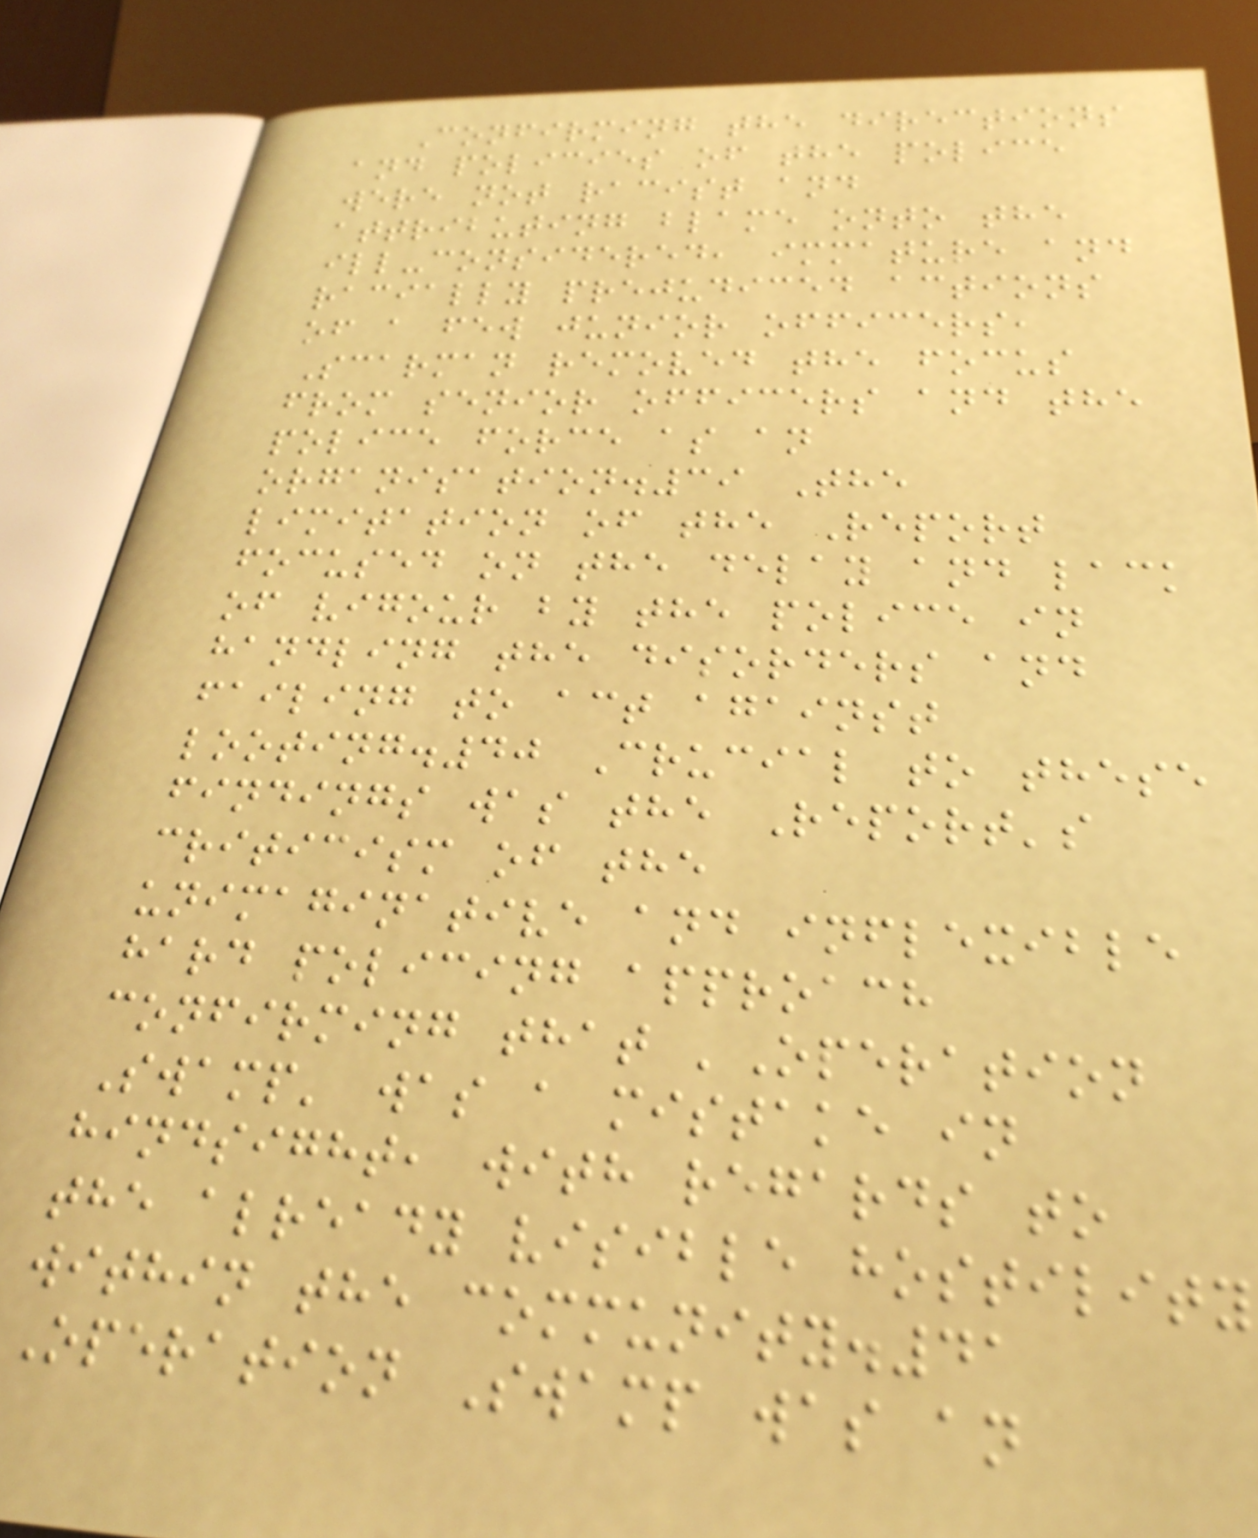Confirming the directions
and policies of the police
were not racist and
attributing blame onto the
ill-considered, immature and
racially prejudiced actions
of a few junior officers,
Scarman removed the focus
from senior officers and the
police force as an
organisation.39 The
limitation of the Report
focused on the delay and lack
of vigour by the police in
handling the disorders and
failing to act against
looting.40 Crucial to these
findings was the Report's
criticism of the
unimaginative and inflexible
hard policing approach
confirming that 'Operation
Swamp' was a mistake in
hindsight, with regards to
the already visible hostility
within the community.41
Operation Swamp was an
